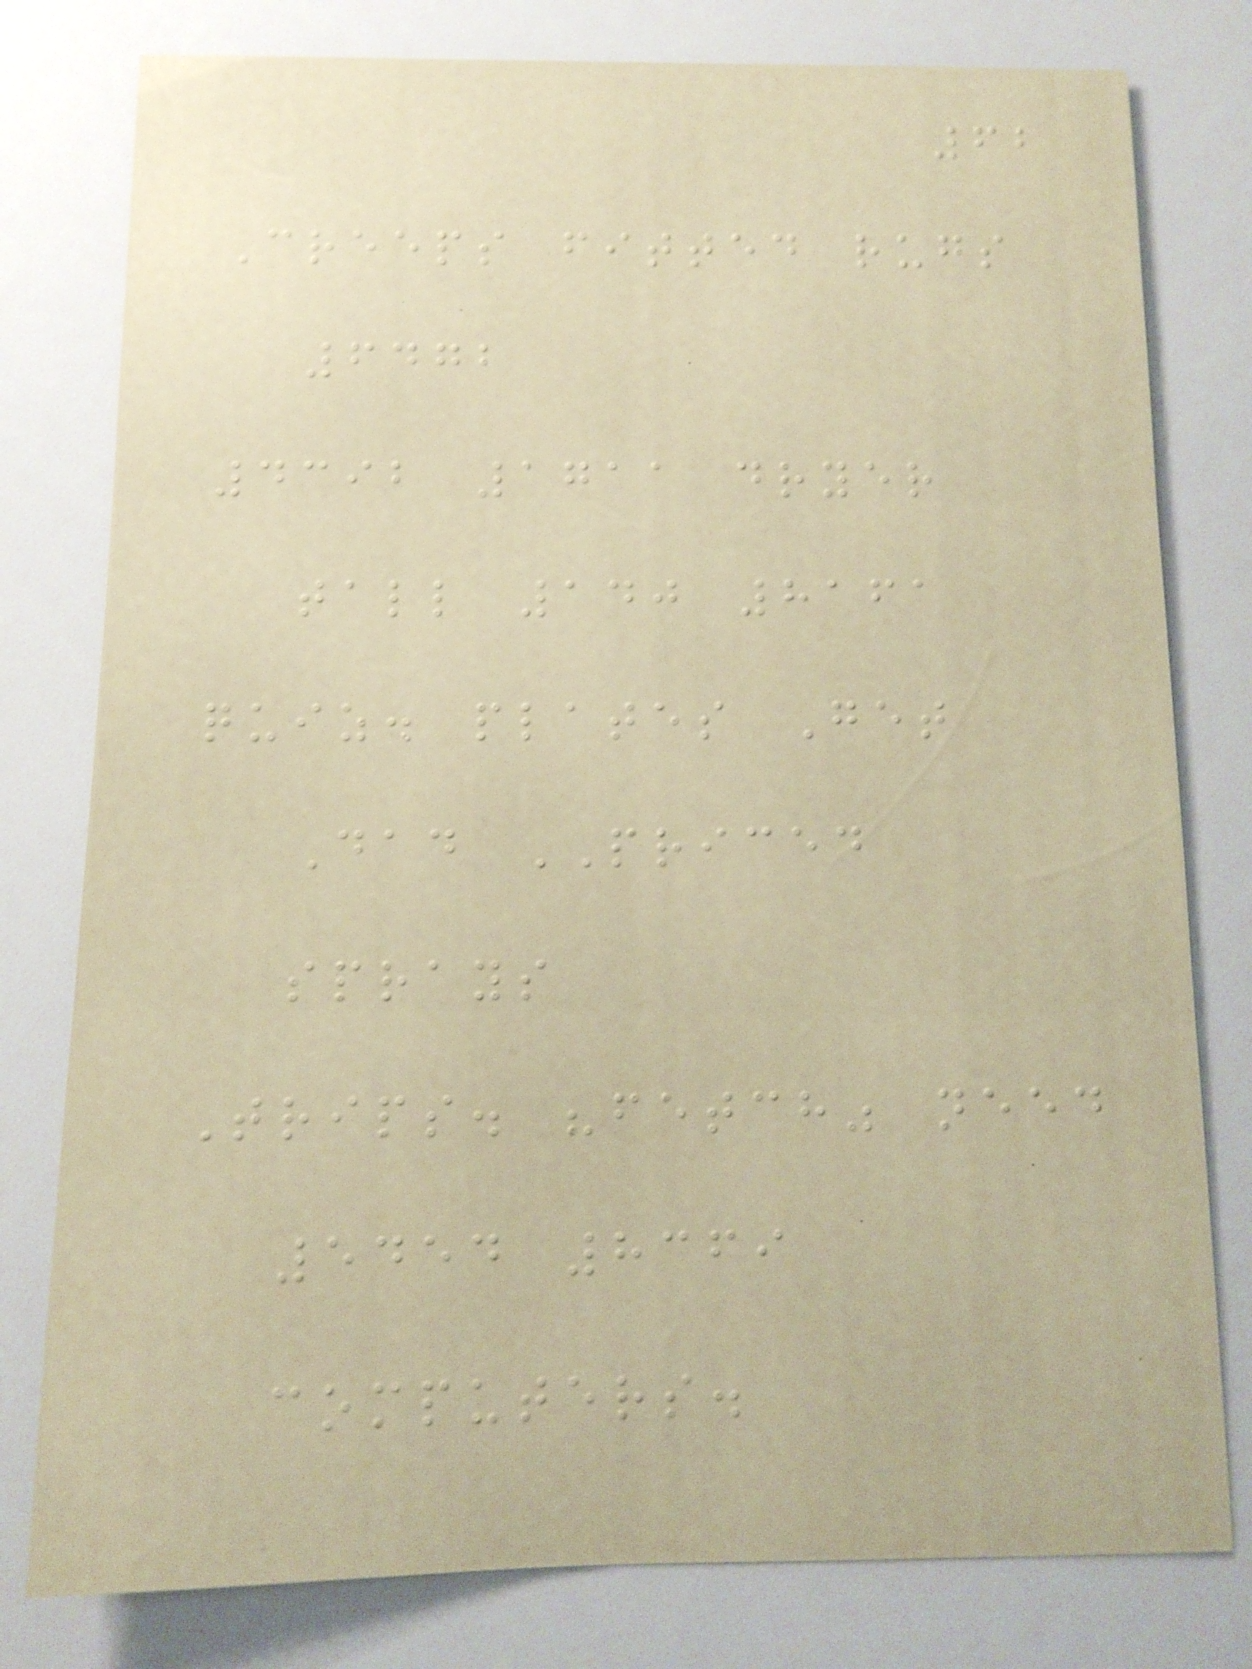62
Creeps fitted rugs
6472
4392 1711 dryer
tall 140 8161
quiz. plates Get
Dad PRICED
sprays
Trips. "fetch" need
5454 8369
computers.
